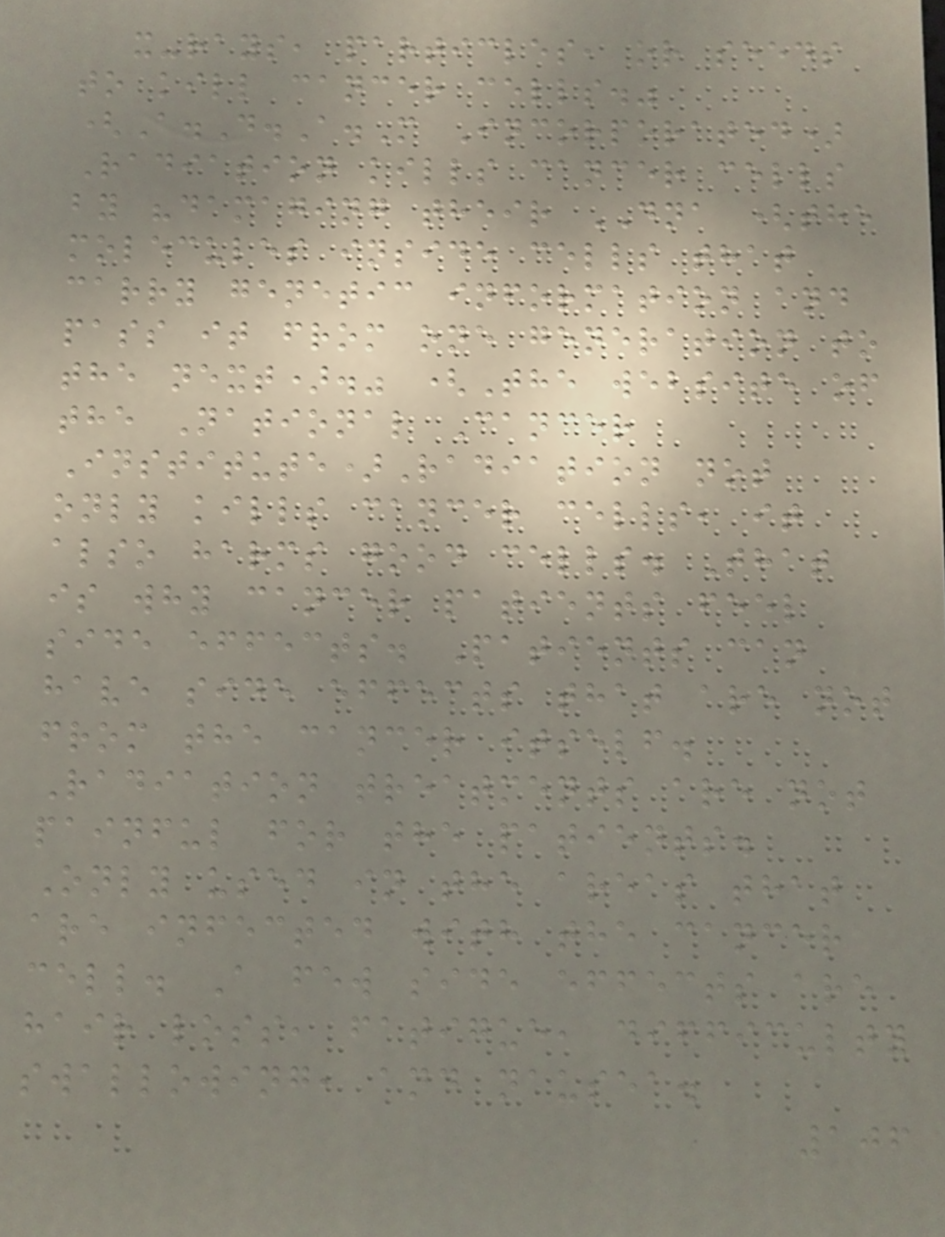x-rays, particles, or seeds
to kill cancer cells."
(A.D.A.M Incorporated)
Radiation kills cancer cells
by "damaging their DNA (the
molecules inside cells that
carry genetic information and
pass it from one generation to
the next)." (The website of
the National Cancer
Institute)Radiation not
only kills cancer cells, it
also harms good cells. That
is why cancer patients feel
side effects. Patients can
have side effects that are not
from the cancer itself.
Radiation treatments are not
painful for the patients.
Only used in the areas that
are infected with the cancer
cell. A few side effects are
hair loss, fatigue, difficulty
swallowing, and nausea.
106
